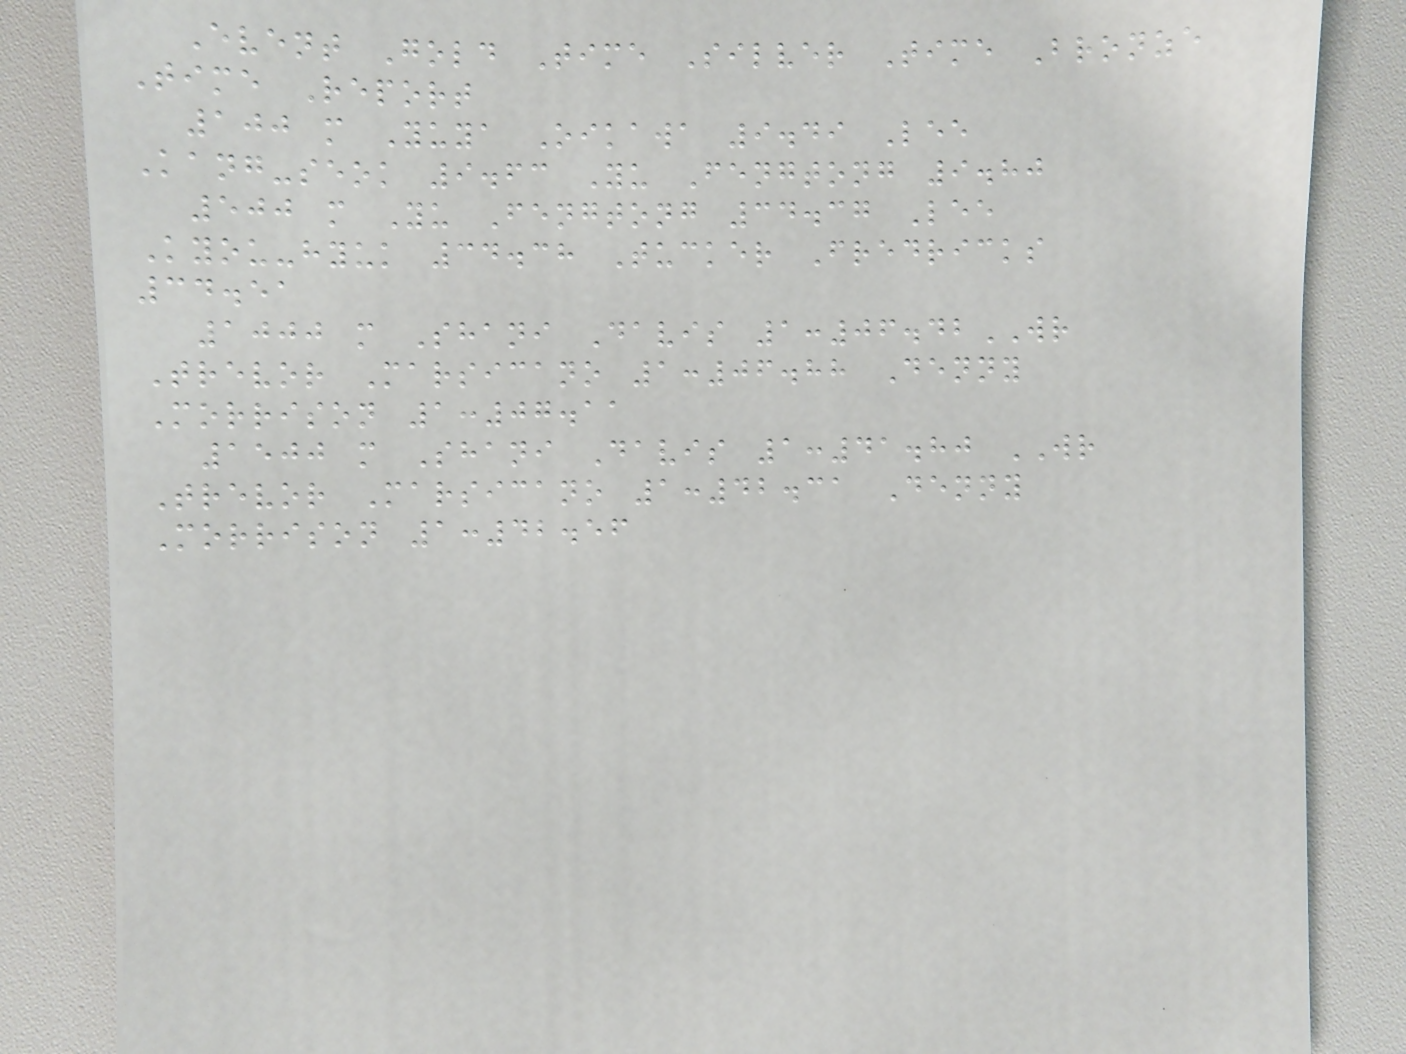Event Gold Time Silver Time Bronze
Time Report
100 m Yuya Oikawa 9.49 Lee
Kang-seok 9.63 Yu Fengtong 9.80
500 m Yu Fengtong 34.37 Lee
Kyou-hyuk 34.38 Tucker Fredricks
34.51
1000 m Shani Davis 1:06.42WR
Trevor Marsicano 1:06.88 Denny
Morrison 1:07.11
1500 m Shani Davis 1:41.80 WR
Trevor Marsicano 1:42.31 Denny
Morrison 1:42.56
